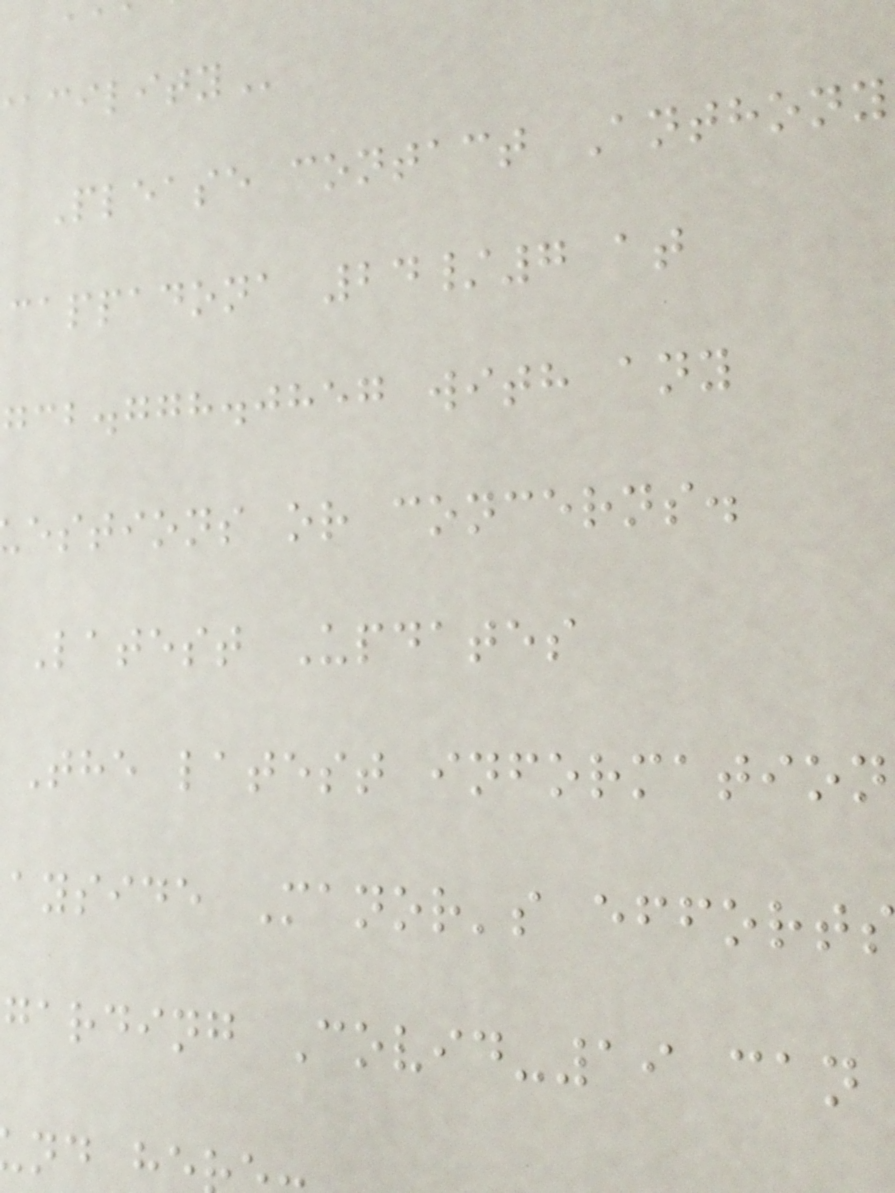Please contact Anthony
cappadona 24/7 at
gcb.ggh.jheg with any
estions or concerns.
Latest Updates
The latest information
ayside Manor's effort
garding Covid-19 can
nd he
